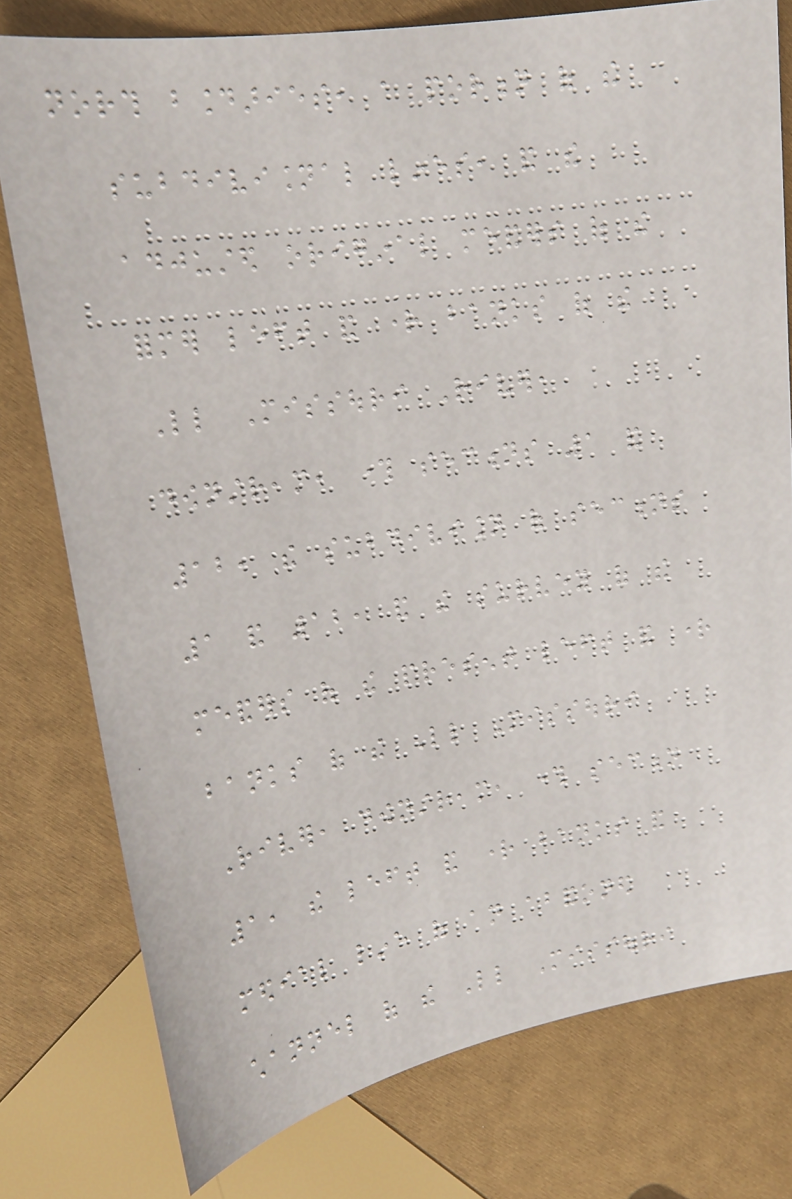north boundaries, a portion of the
subdivisional lines, and the
adjusted original meanders of the
former left and right banks of the
Little Missouri River,
downstream, through sections 1 and
12, the subdivision of sections
1 and 12, and the survey of the
meanders of the present left and right
banks of the Little Missouri
River, downstream, through section
1, the left and right banks and
medial line of an abandoned
channel of the Little Missouri
